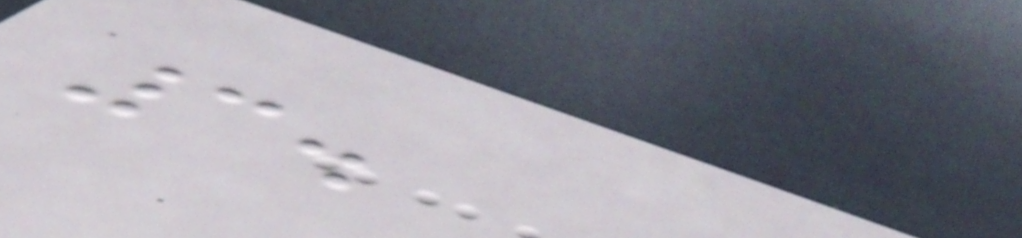3.
